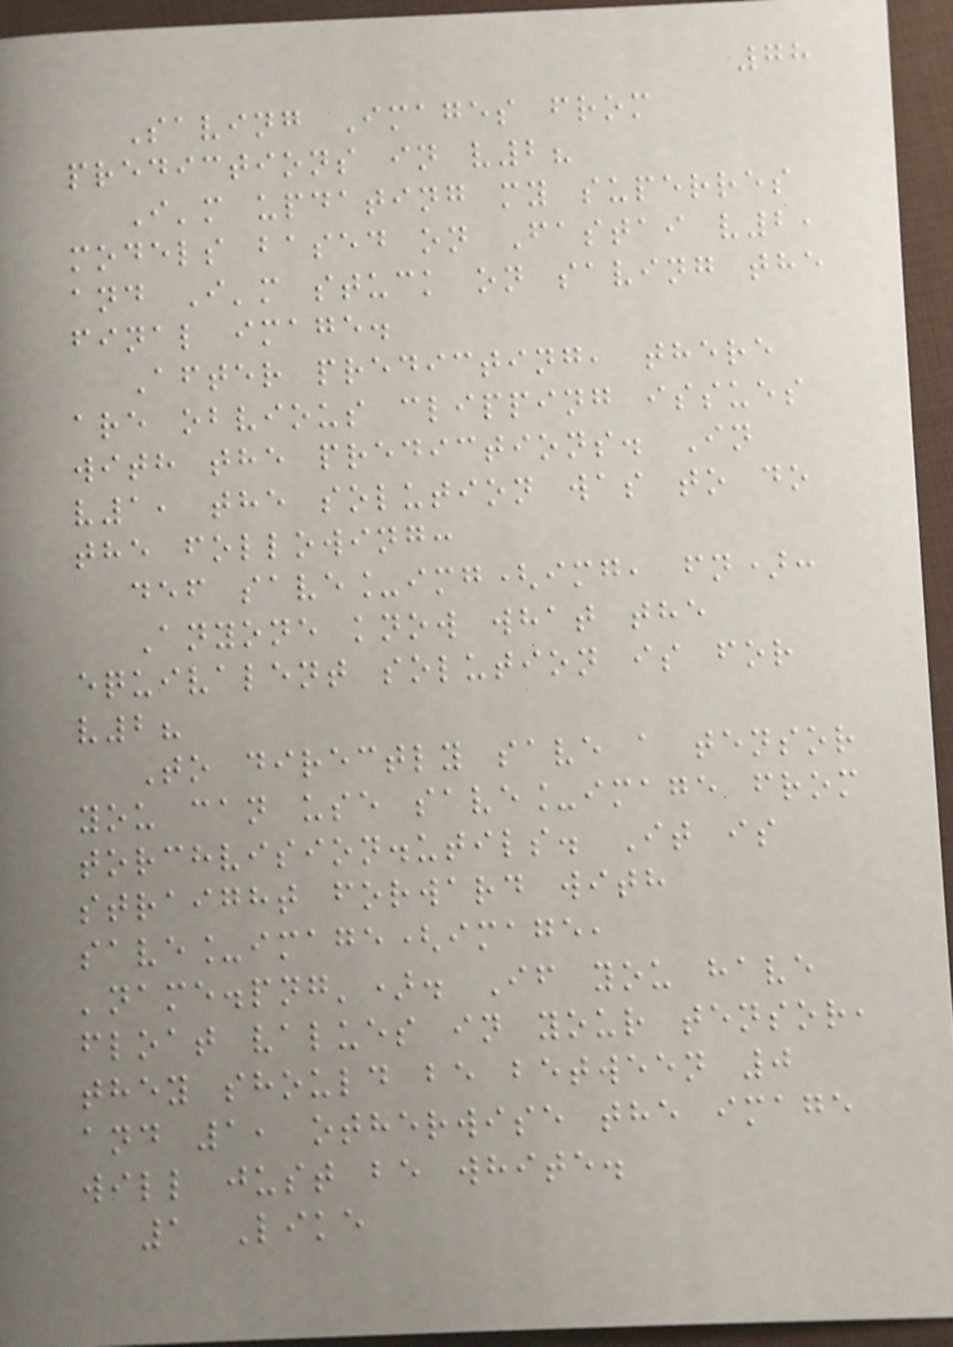78
Saving Images from
predictions in v2?
I'm updating my superres
models based on Fastai v2,
and I'm stuck on saving the
final image.
After predicting, there
are obvious clipping issues
with the predictions. In
v1, the solution was to do
the following:
def save_img(img, fn):
Anyone know what the
equivalent solution is for
v2?
To directly save a tensor
you can use save_image from
torchvision.utils. It is
straight forward with
save_image(image,
'name.png'). If you have
float values in your tensor,
they should be between 0
and 1, otherwise the image
will just be white.
1 Like
